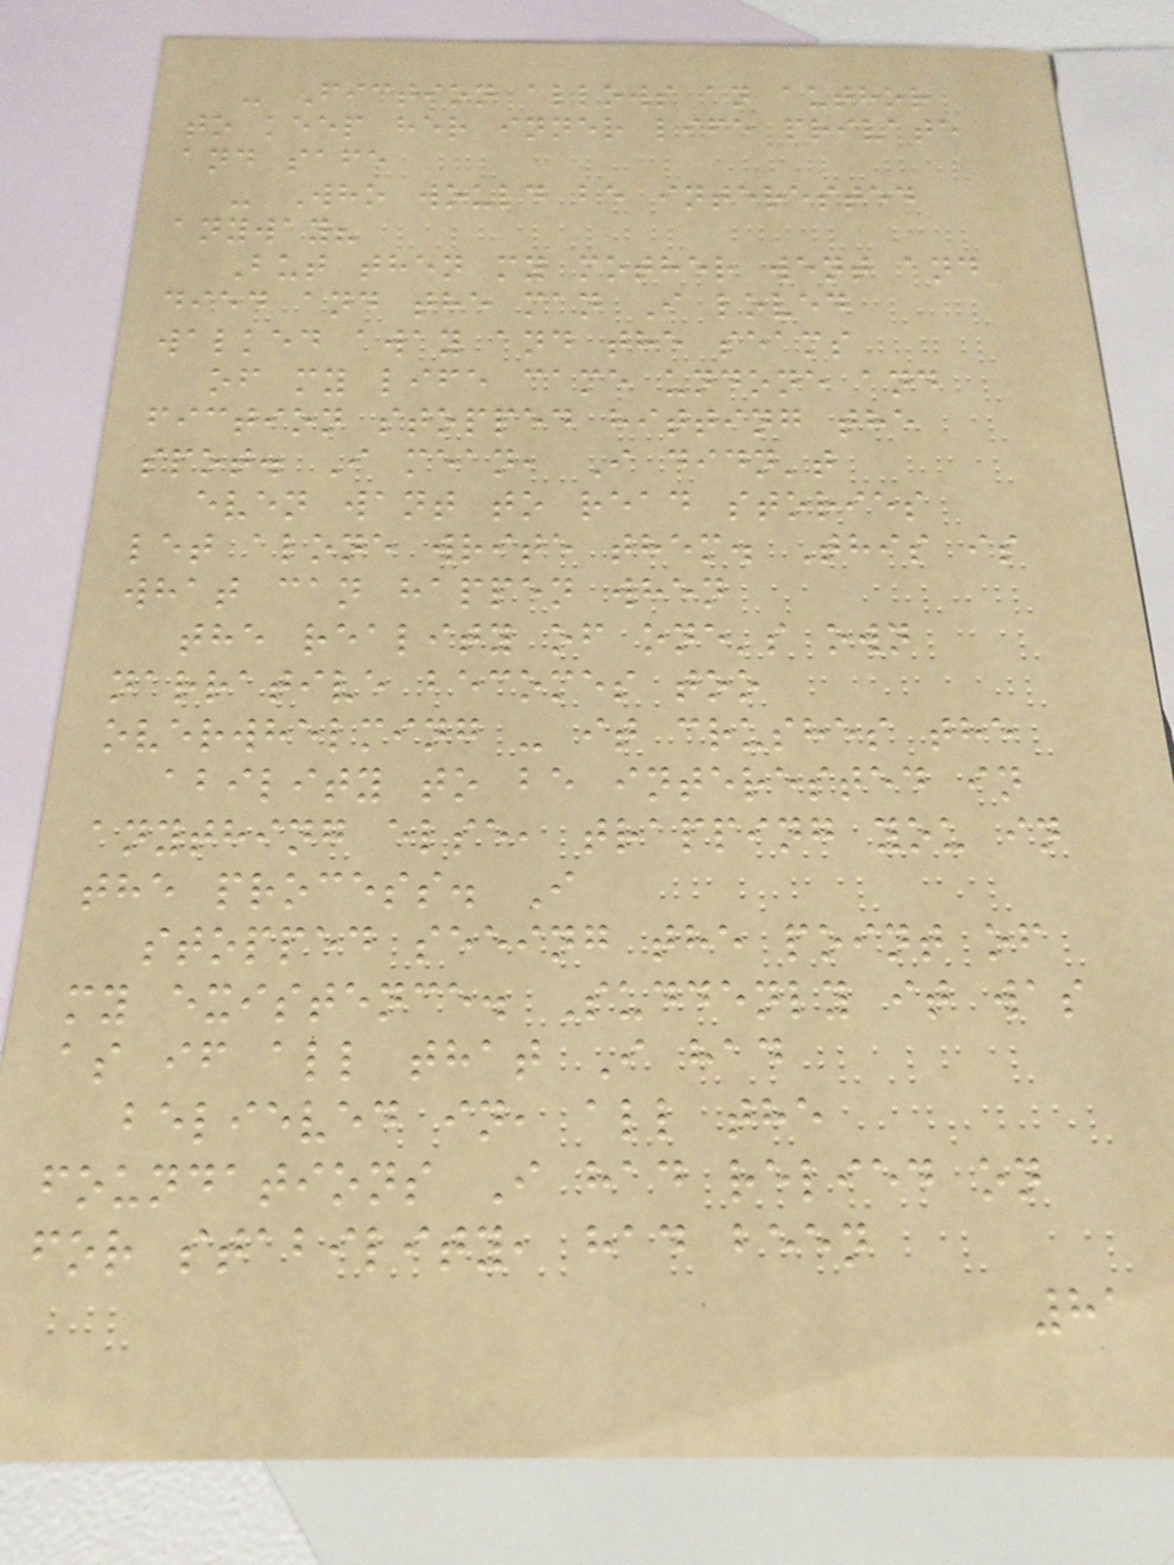- Fiction allows an author
to keep her inner life private
and safe
- Who would be interested
anyway?
But then my mother went and
died and the man I loved
walked away and the seams
of my life came undone and
fiction stopped hitting the
spot. I mean, I didn't
even want to read stories
let alone write them. This is
what can happen when
the reality of one's own
narrative becomes too
overwhelming - it crushes the
ability to be interested in
anything else, trapping you in
the process. I
stopped seeing the point of
my existence. Suddenly it was
as if all that I had
believed in, all the
foundations I had relied on
for stability, had been
81
